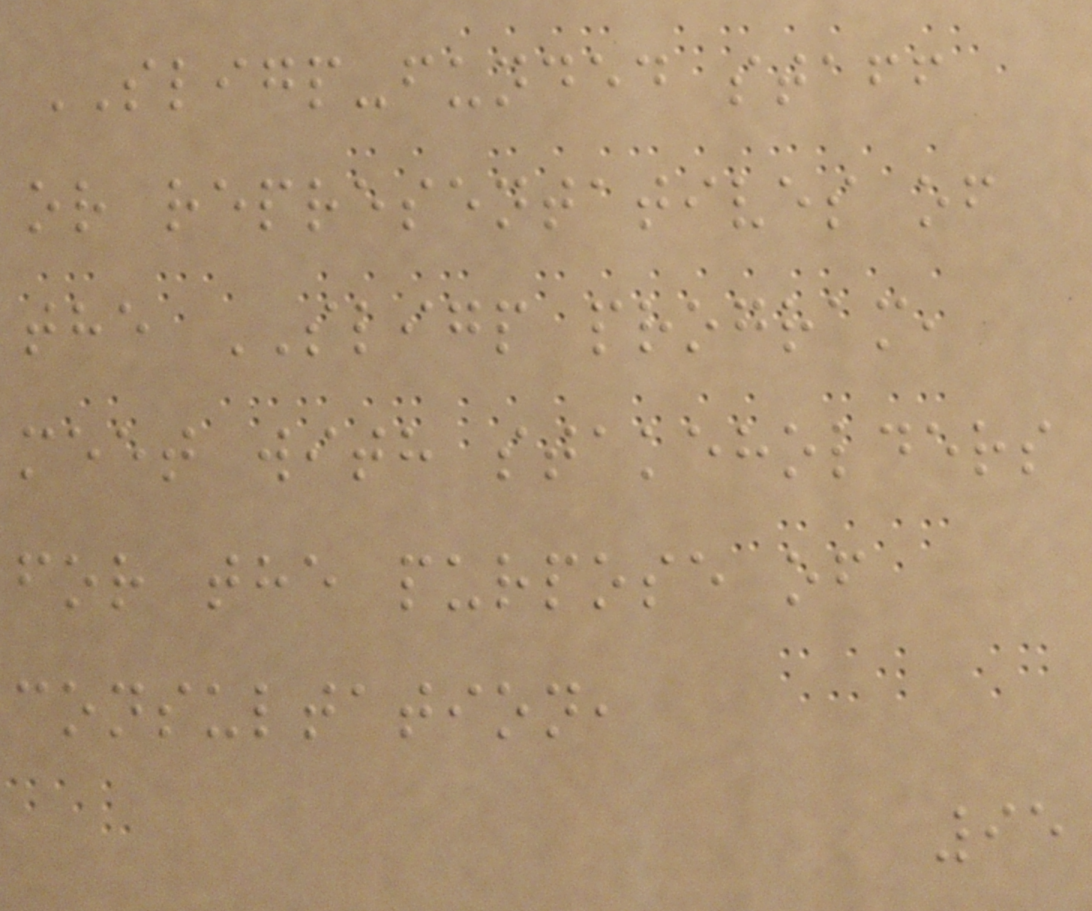SLIGP-funded staff
or representatives of
the SLIGP program,
meet with stakeholders
for the purpose of
consultation,
95
